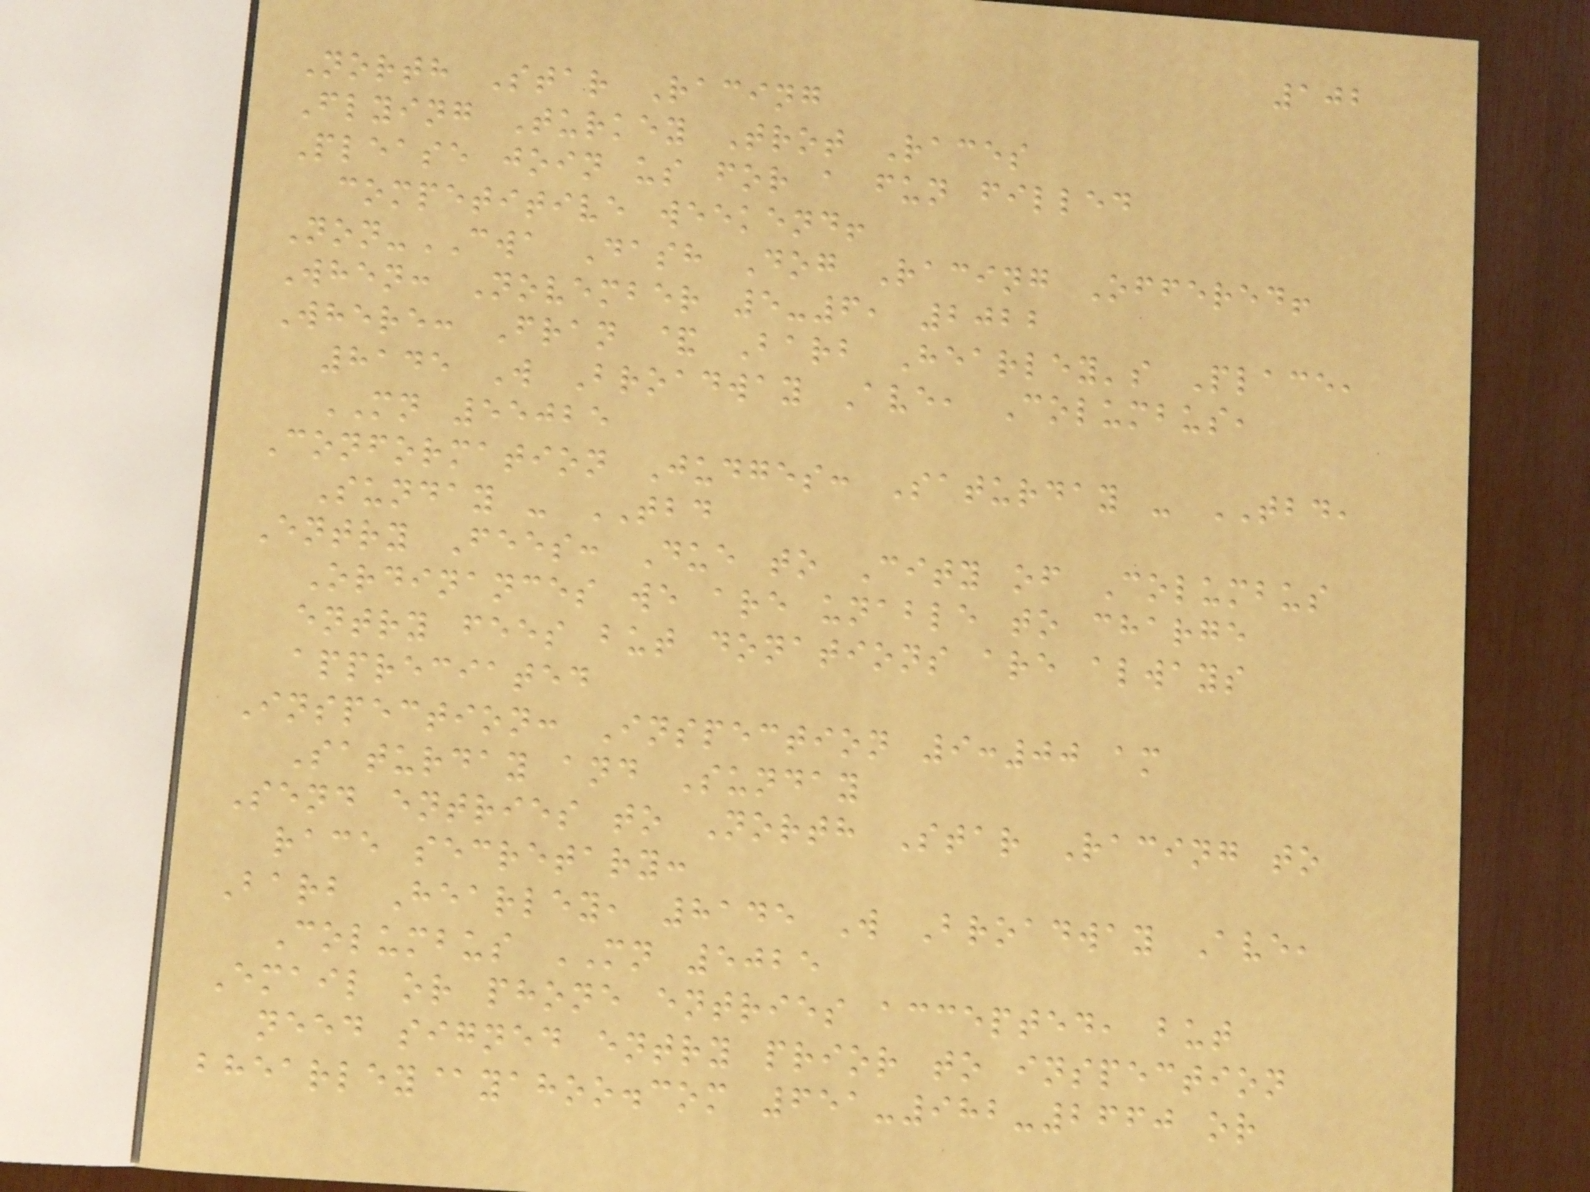102
North Star Racing
Flying Turkey Trot Races
Please join us for a fun filled
competitive weekend!
Non-CWA Dash Dog Racing Offered!
When: November 5-6, 2022
Where: Fran & Barb Hearley's Place,
8145 W Broadway Ave, Columbus,
MN 55025
Conformation Judges: Saturday - TBD,
Sunday - TBD
Entry Fees: Due to City of Columbus
Ordinances we are unable to charge
entry fees but donations are always
appreciated
Inspection: Inspection 9:00 am
Saturday and Sunday
Send entries to North Star Racing to
race secretary:
Barb Hearley, 8145 W Broadway Ave,
Columbus MN 5025
Email or phone entries accepted, but
need signed entry prior to inspection
bhearley@yahoo.com 651-982-2660 or
